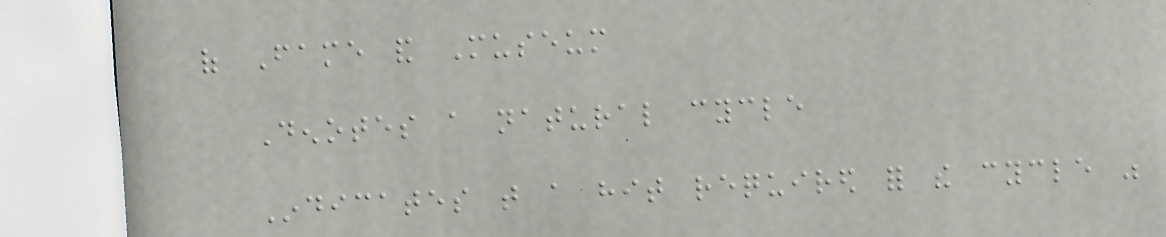of Fame and Museum
Denotes a natural cycle
Indicates that a hit required for the cycle was
